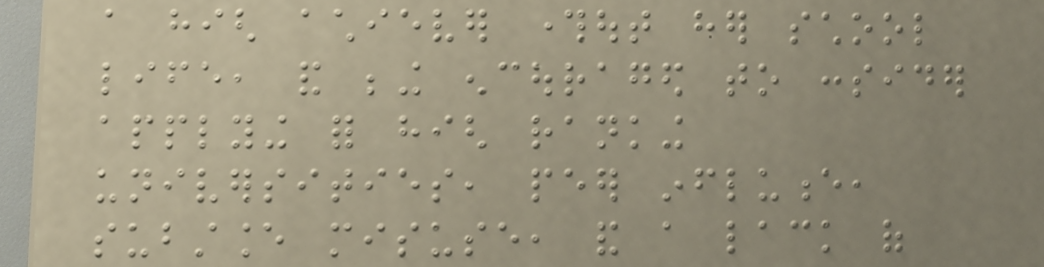a high achiever throughout her school
life, and being encouraged to consider
applying for high ranking
universities, peer influence,
substance misuse, and a lack of
